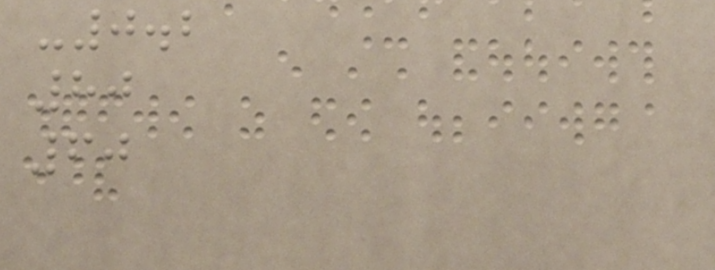-0.2
80
60
